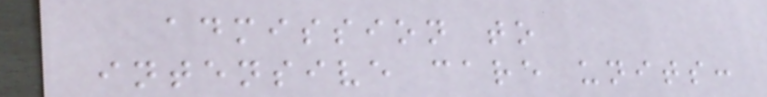admission to
intensive care units:
